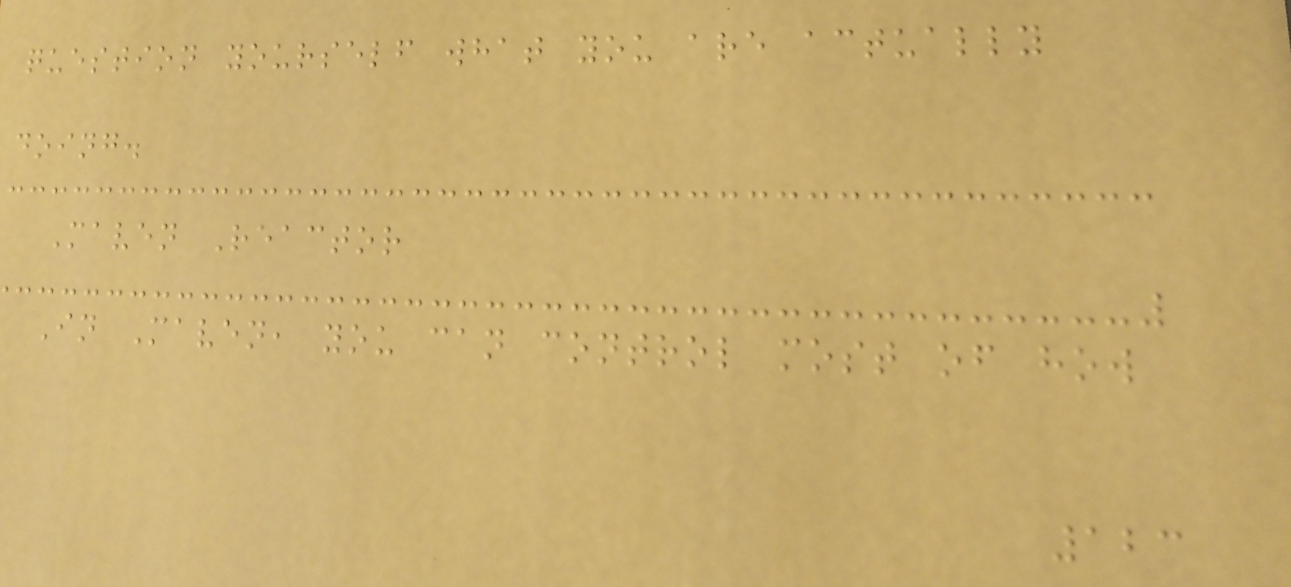question yourself what you are actually
doing.
Maven Reactor
In Maven, you can control most of how
123
